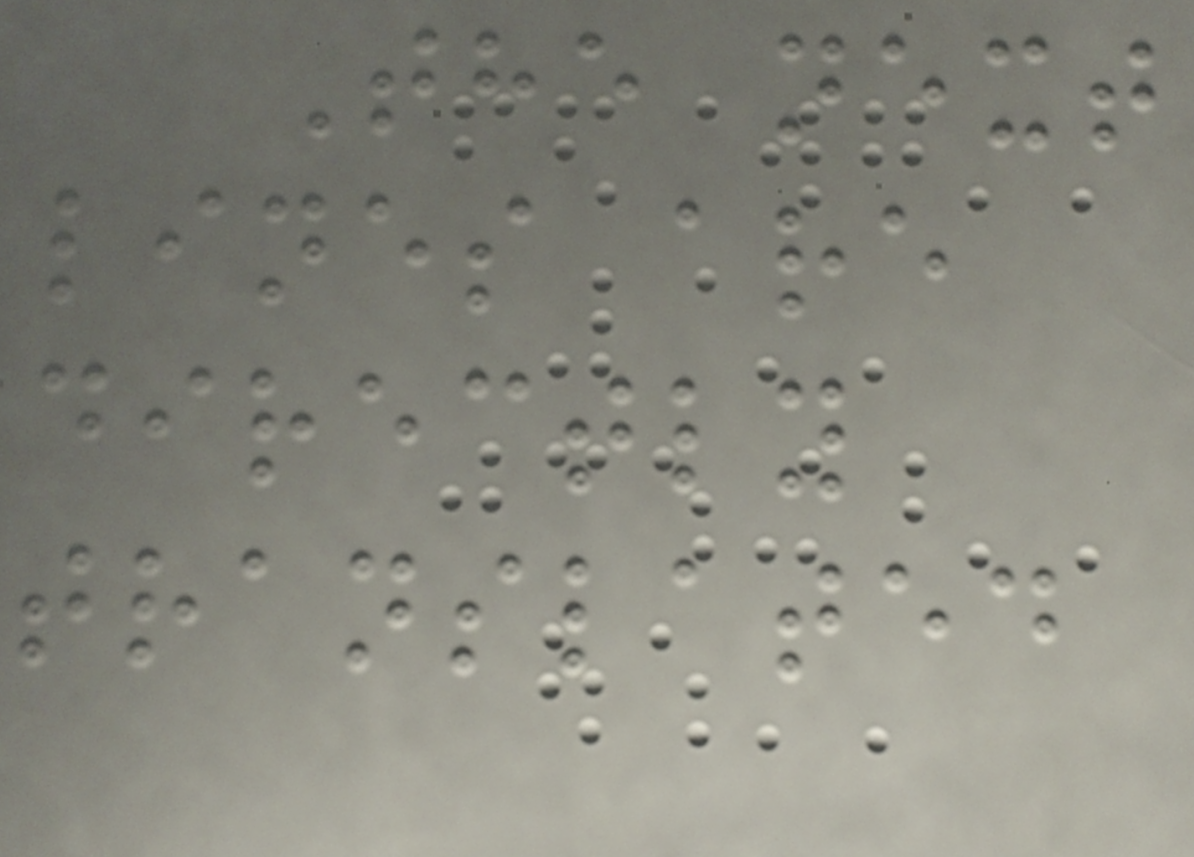The next
lines are
directly
translated
